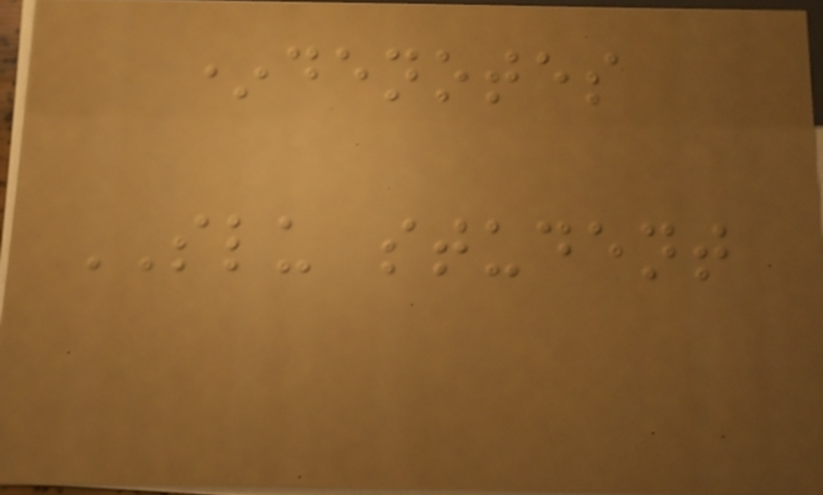*denotes
SLU student
